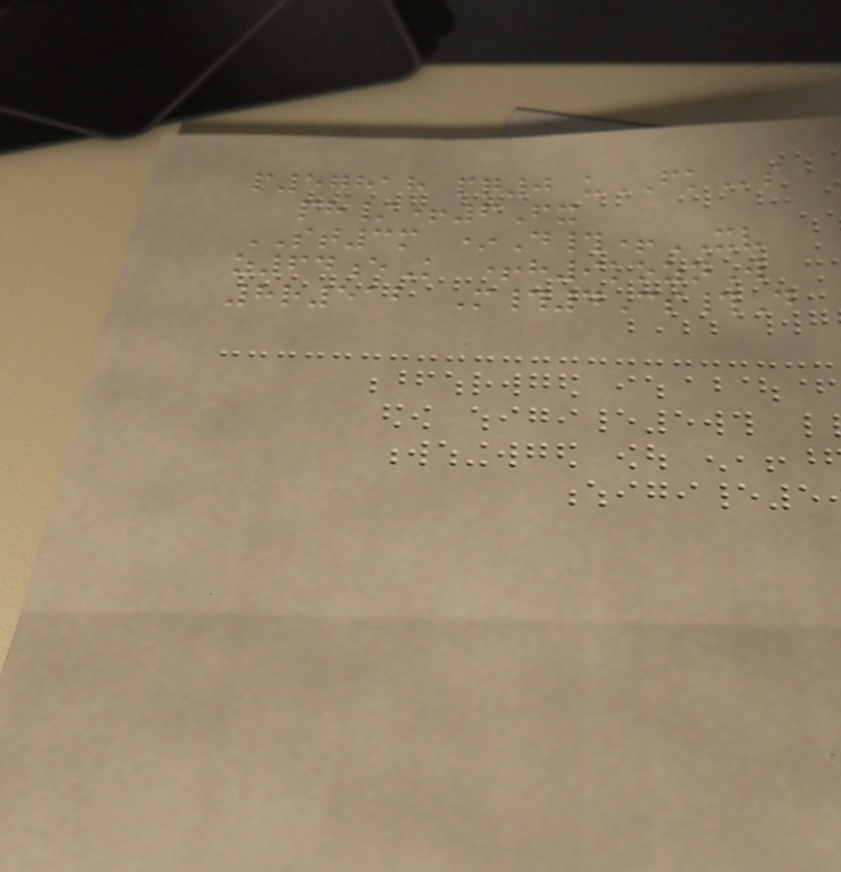p57818 pq0 uFKs
ph/+6Fx
ST3m *D#+XV
z64eK +h9koznW
8r512 M#4Cs#D
